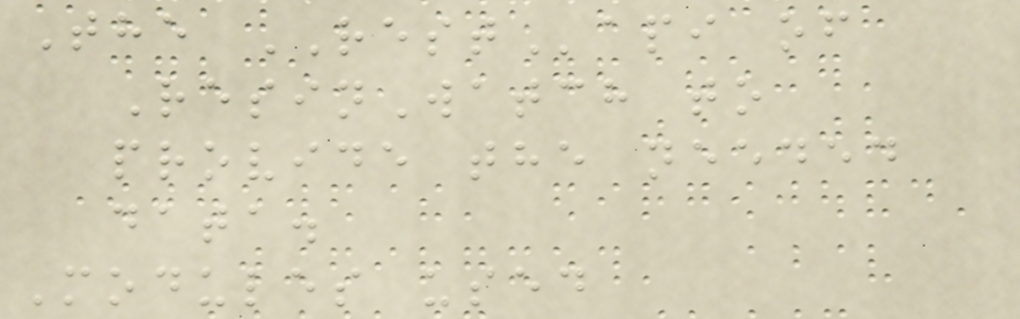The RESTapi of
ResinWatch to
provide the needed
data.
Modules used
